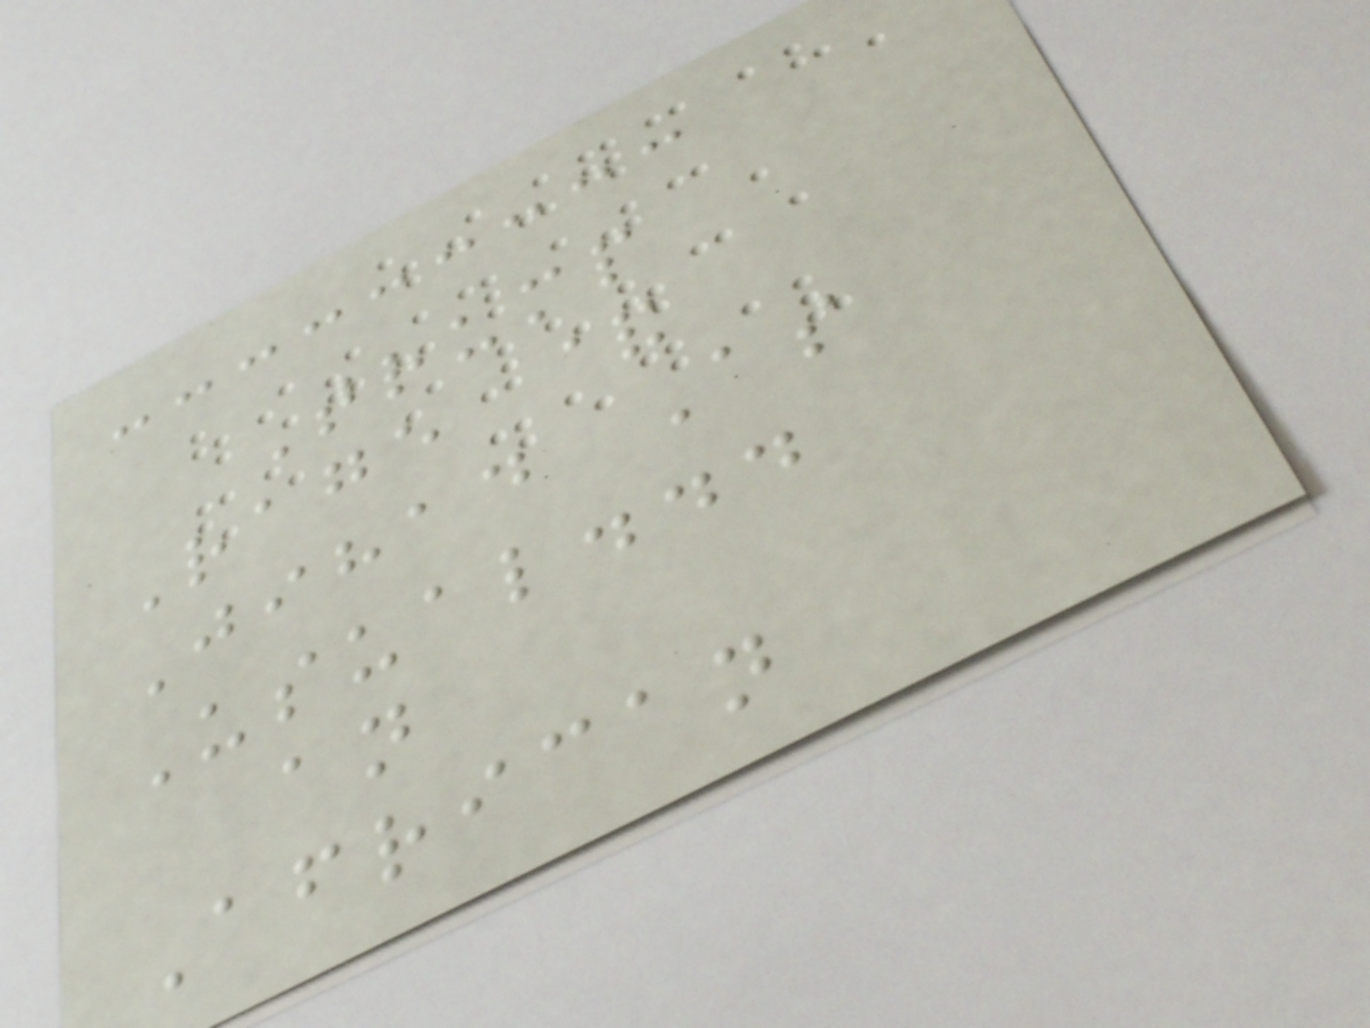Trump
Rage &
Jihad As
Usual...
an
African
